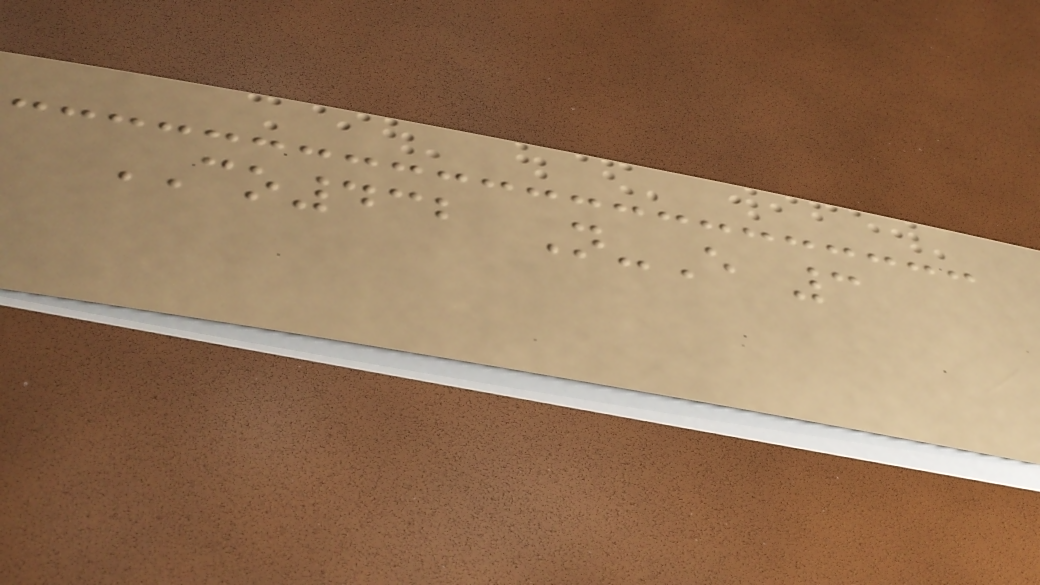CO432 N-E 3
